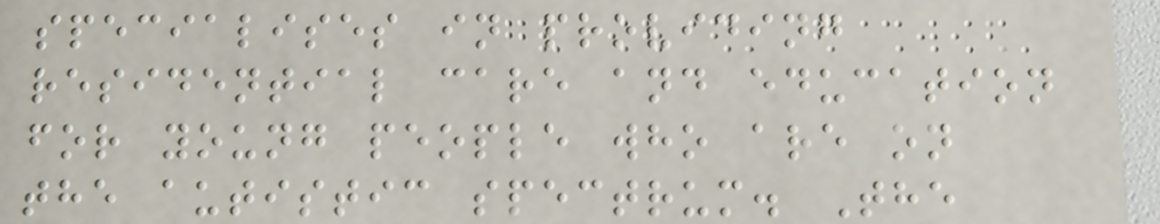specialises in providing
residential care and education
for young people who are on
the autistic spectrum. The
